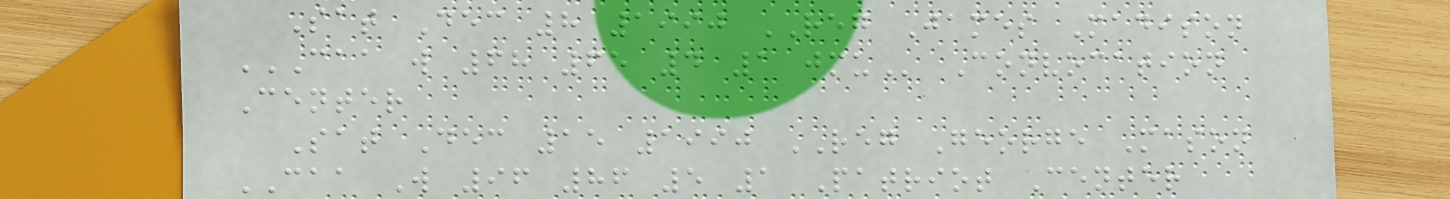Sat Dec 8 1990 REG James Madison
CAA W 68 65 4 1 JMU Convocation
Center
Sat Dec 15 1990 REG George Mason
CAA W 96 86 5 1 Patriot Center
